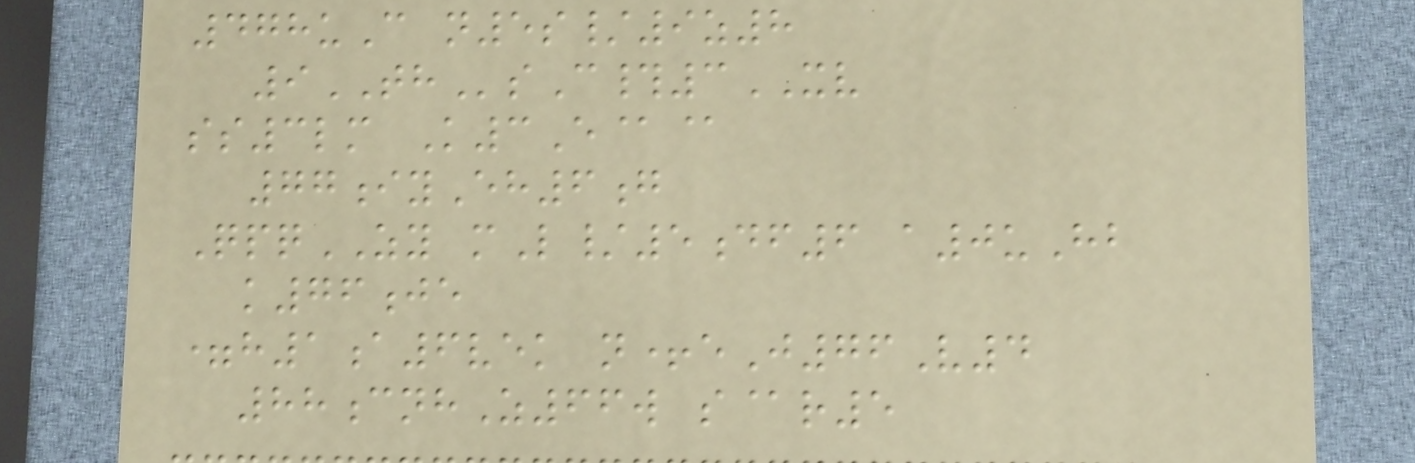478uC n5s/9z8
9THsC#3XV
ss3lm K3E@@
77iyEh6g
QpqZY mL/5df6 a0uHb
k76je
=h1a6vek n+eJ76V4
88cnhZ66w s@r5
